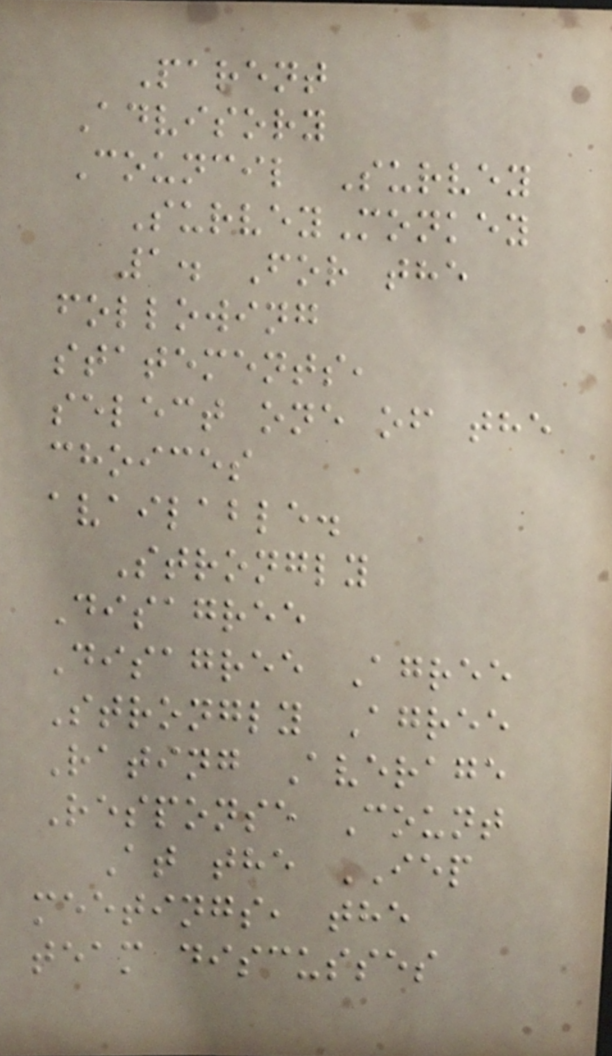Parent
Advisory
Council Survey
SurveyMonkey
1. For the
following
statements,
select one of the
choices
available.
Strongly
Disagree
Disagree Agree
Strongly Agree
Rating Average
Response Count
At the IEP
meetings, the
team discusses
